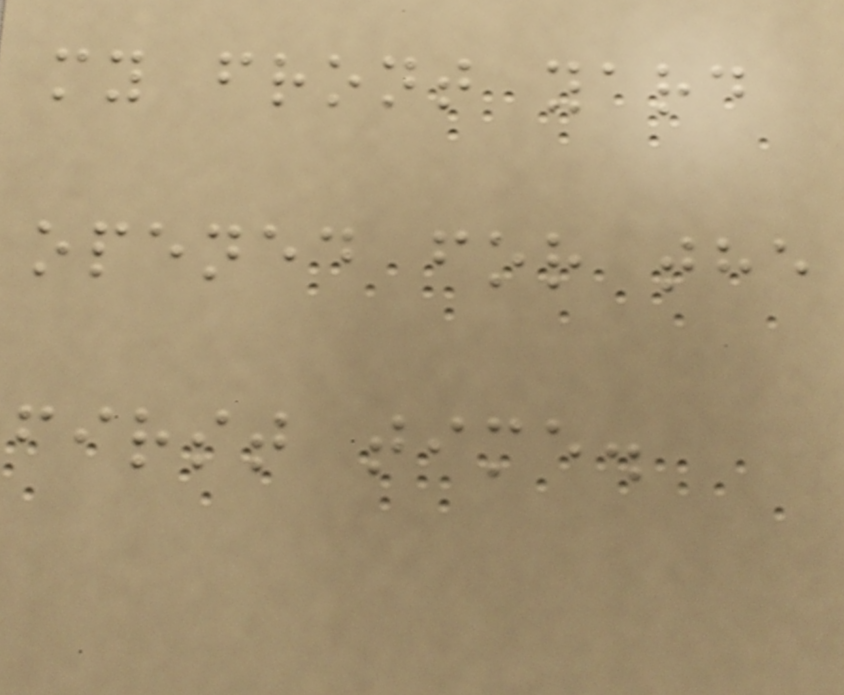my front yard
opened for the
first time.
